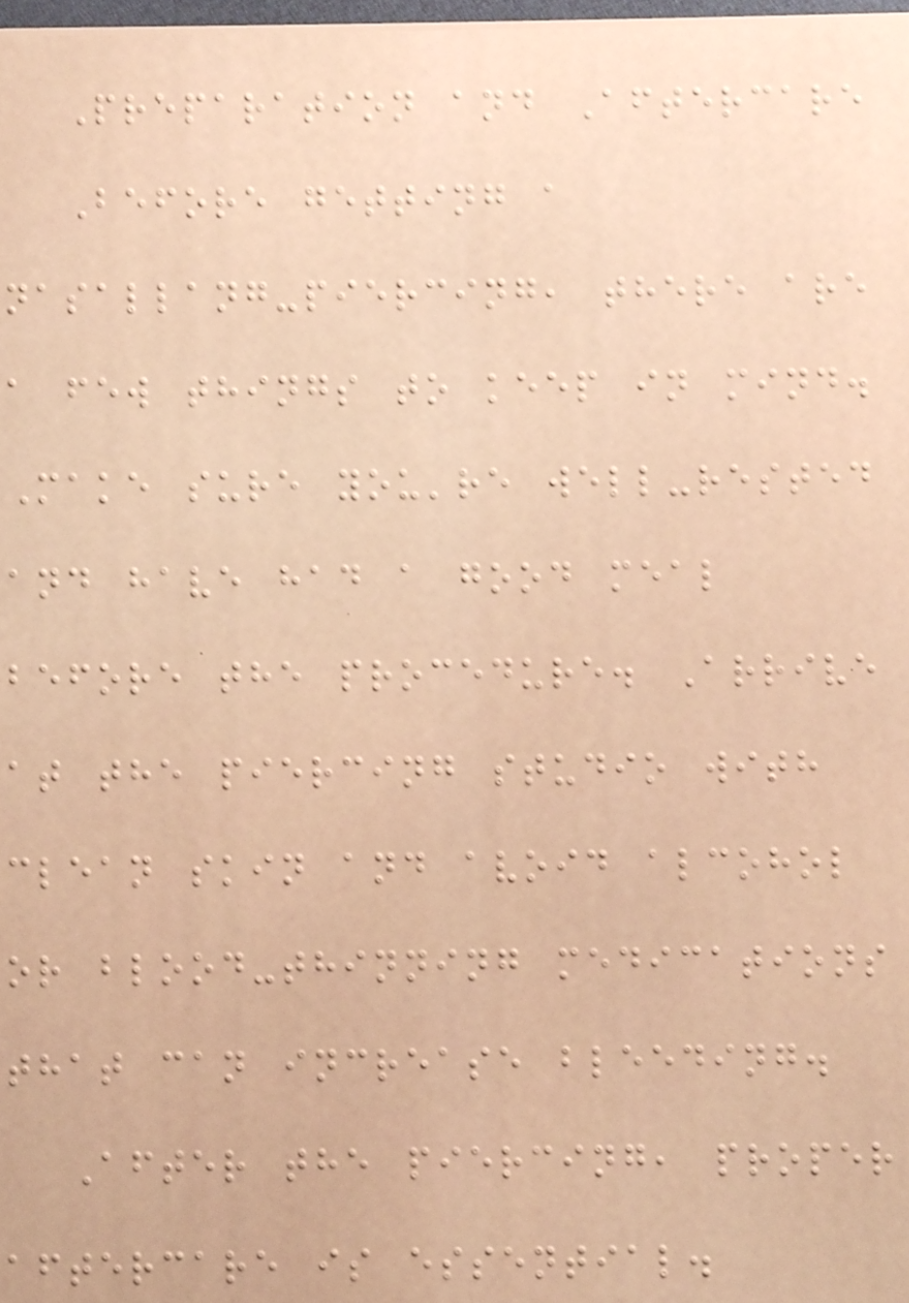Preparation and Aftercare
Before getting a
nasallang-piercing, there are
a few things to keep in mind.
Make sure you're well-rested
and have had a good meal
before the procedure. Arrive
at the piercing studio with
clean skin and avoid alcohol
or blood-thinning medications
that can increase bleeding.
After the piercing, proper
aftercare is essential.
